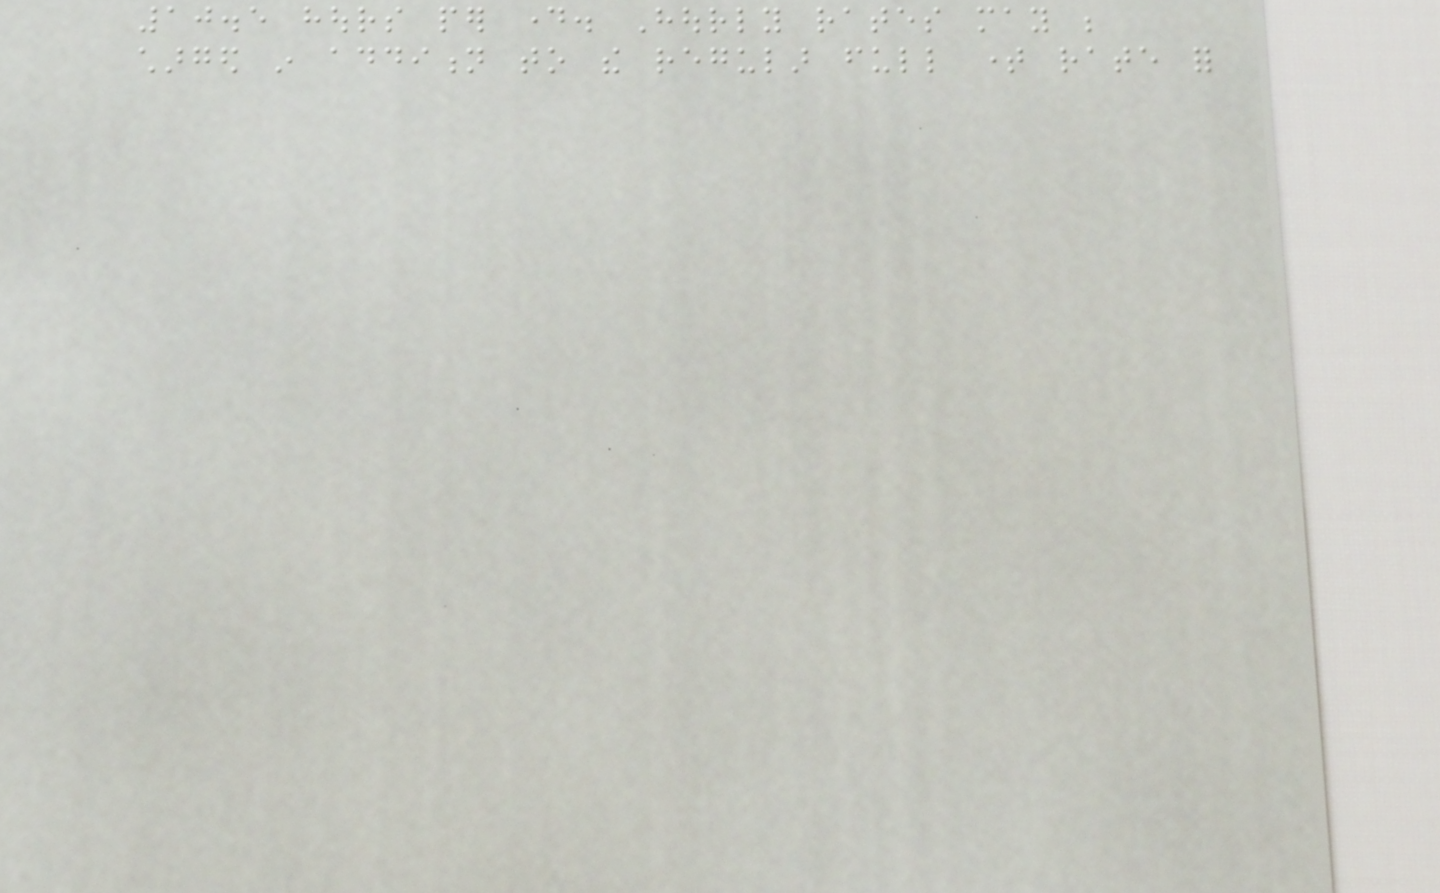10.5 hours per day. Hourly rates may be
charged in addition to the regular full time rate for
